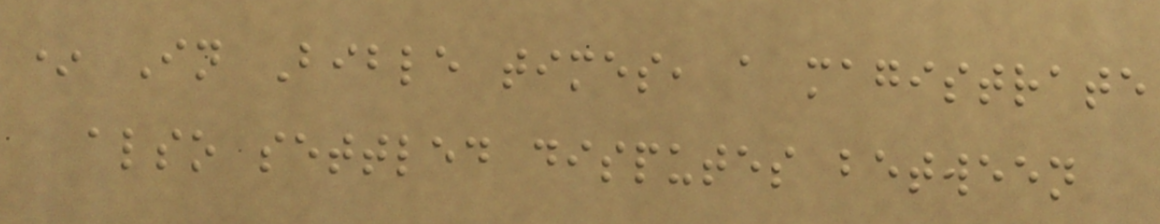* In Bible times, a magistrate
also settled disputes between
